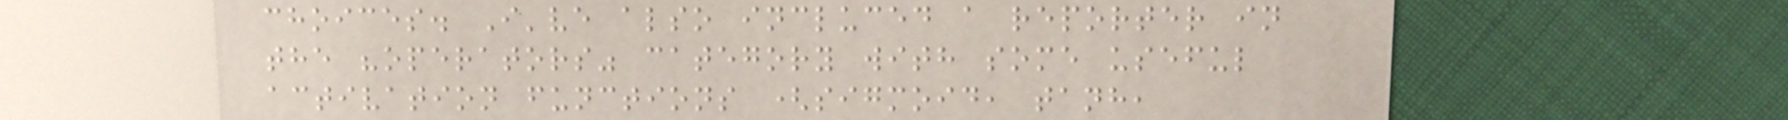choices. I've also incluced a reporter in
the "operators" category with some useful
activation functions (sigmoid, tanh,
